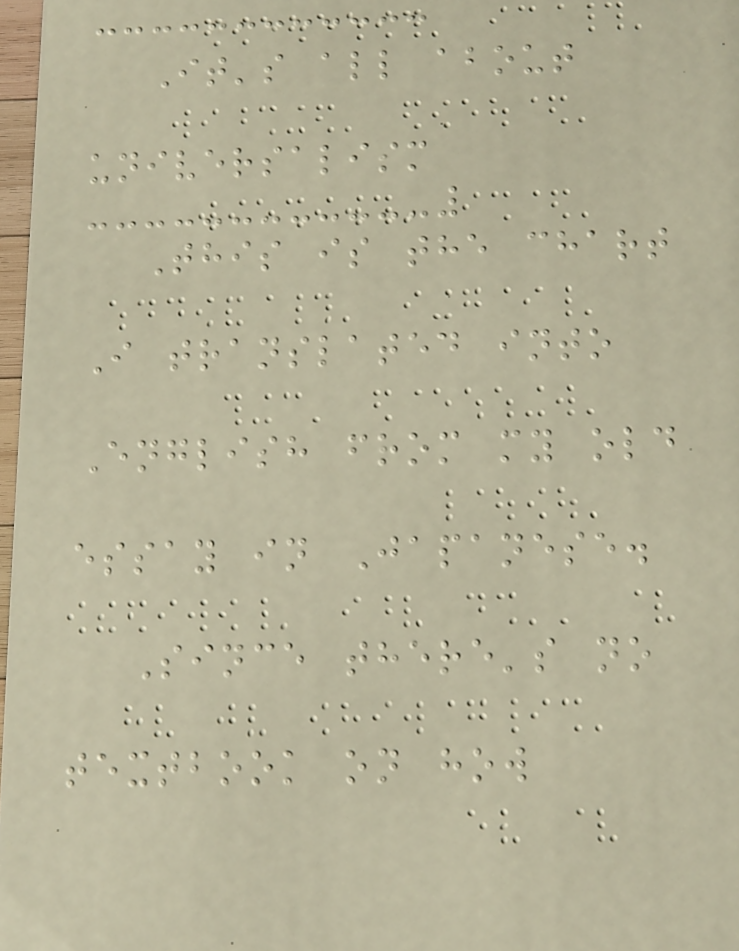It's all about
universalism
This is the chart
I translated into
English from my old
essay in Japanese.
Since there's no
textbook on how
